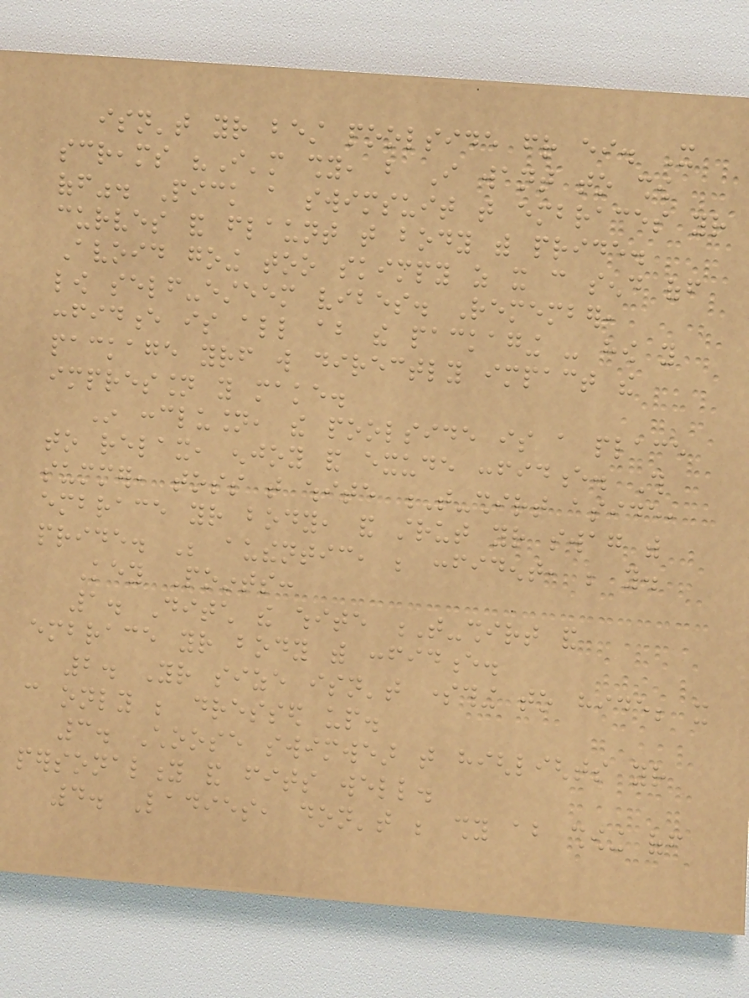isn't your best poolside friend either. It
screams "I'm shy, but I want to show
off". Pick a swimsuit that embraces your
curves and flaunt that body with pride.
Avoid going too skimpy as it can send off
low self-esteem vibes. Remember,
confidence is all about the packaging - how you
package yourself will directly impact the
impression you make.
In conclusion, the poolside is a place
to relax, enjoy and exude confidence. This
summer, toss that white T-shirt aside,
embrace your body, and strut your swag with
pride. Be authentic, be confident, be you.
Key Points:
1. Ditch the white T-shirt and
embrace your body with confidence.
2. Your size isn't something to hide; it
can only be dressed up.
3. Choose swimwear that highlights your
personality and fits well.
4. Ladies, don't be shy about showing off
